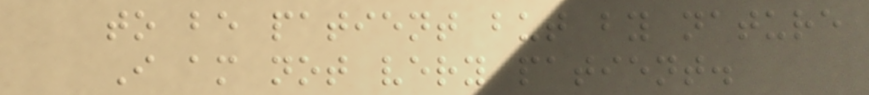to be patient but by nature
I am not very patient.
